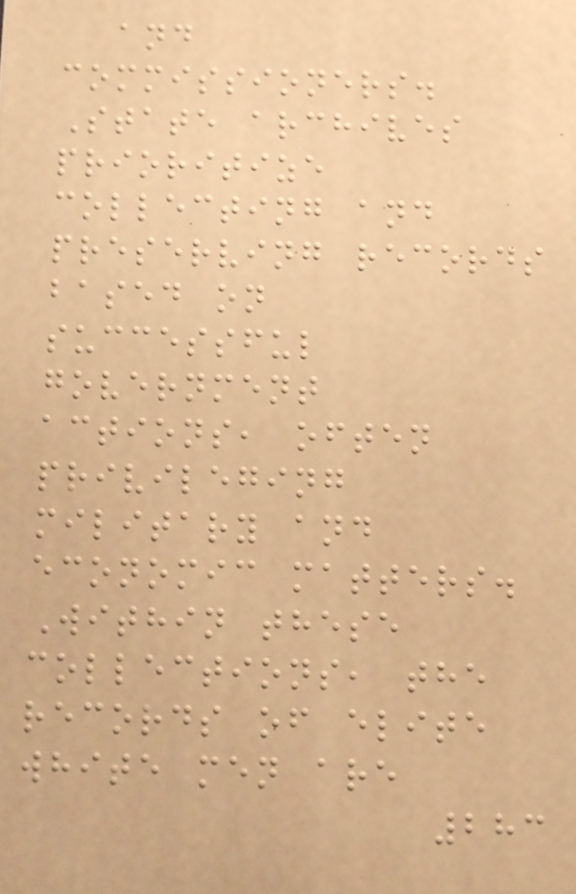and
commissioners.
State archives
prioritize
collecting and
preserving records
based on
successful
government
actions, often
privileging
military and
economic matters.
Within these
collections, the
records of elite
white men are
283
